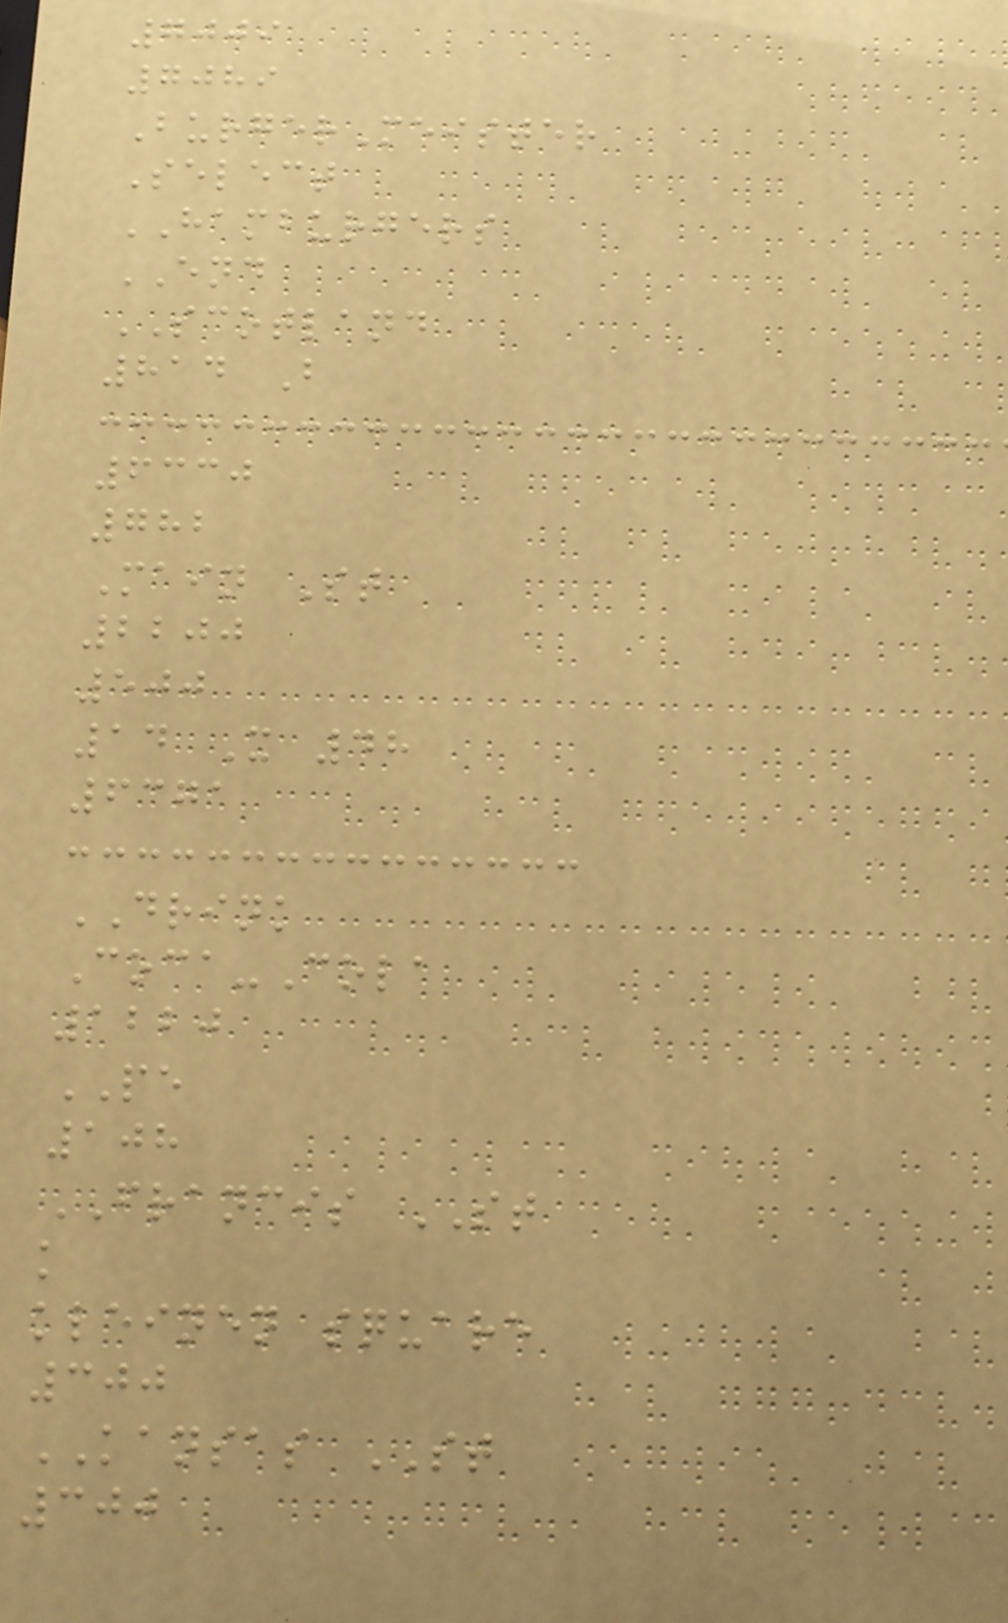7009
7089
BurgerMeister
Select
HAMBURGERS
END
SCOTLAND
814 B
6330
782
Main St
2200
500
14 X 48
6371
DRINK
Coca-Cola
1220
PE
108
FRANCIS ST
k
kleinen square
300
KANSAS ST
300
